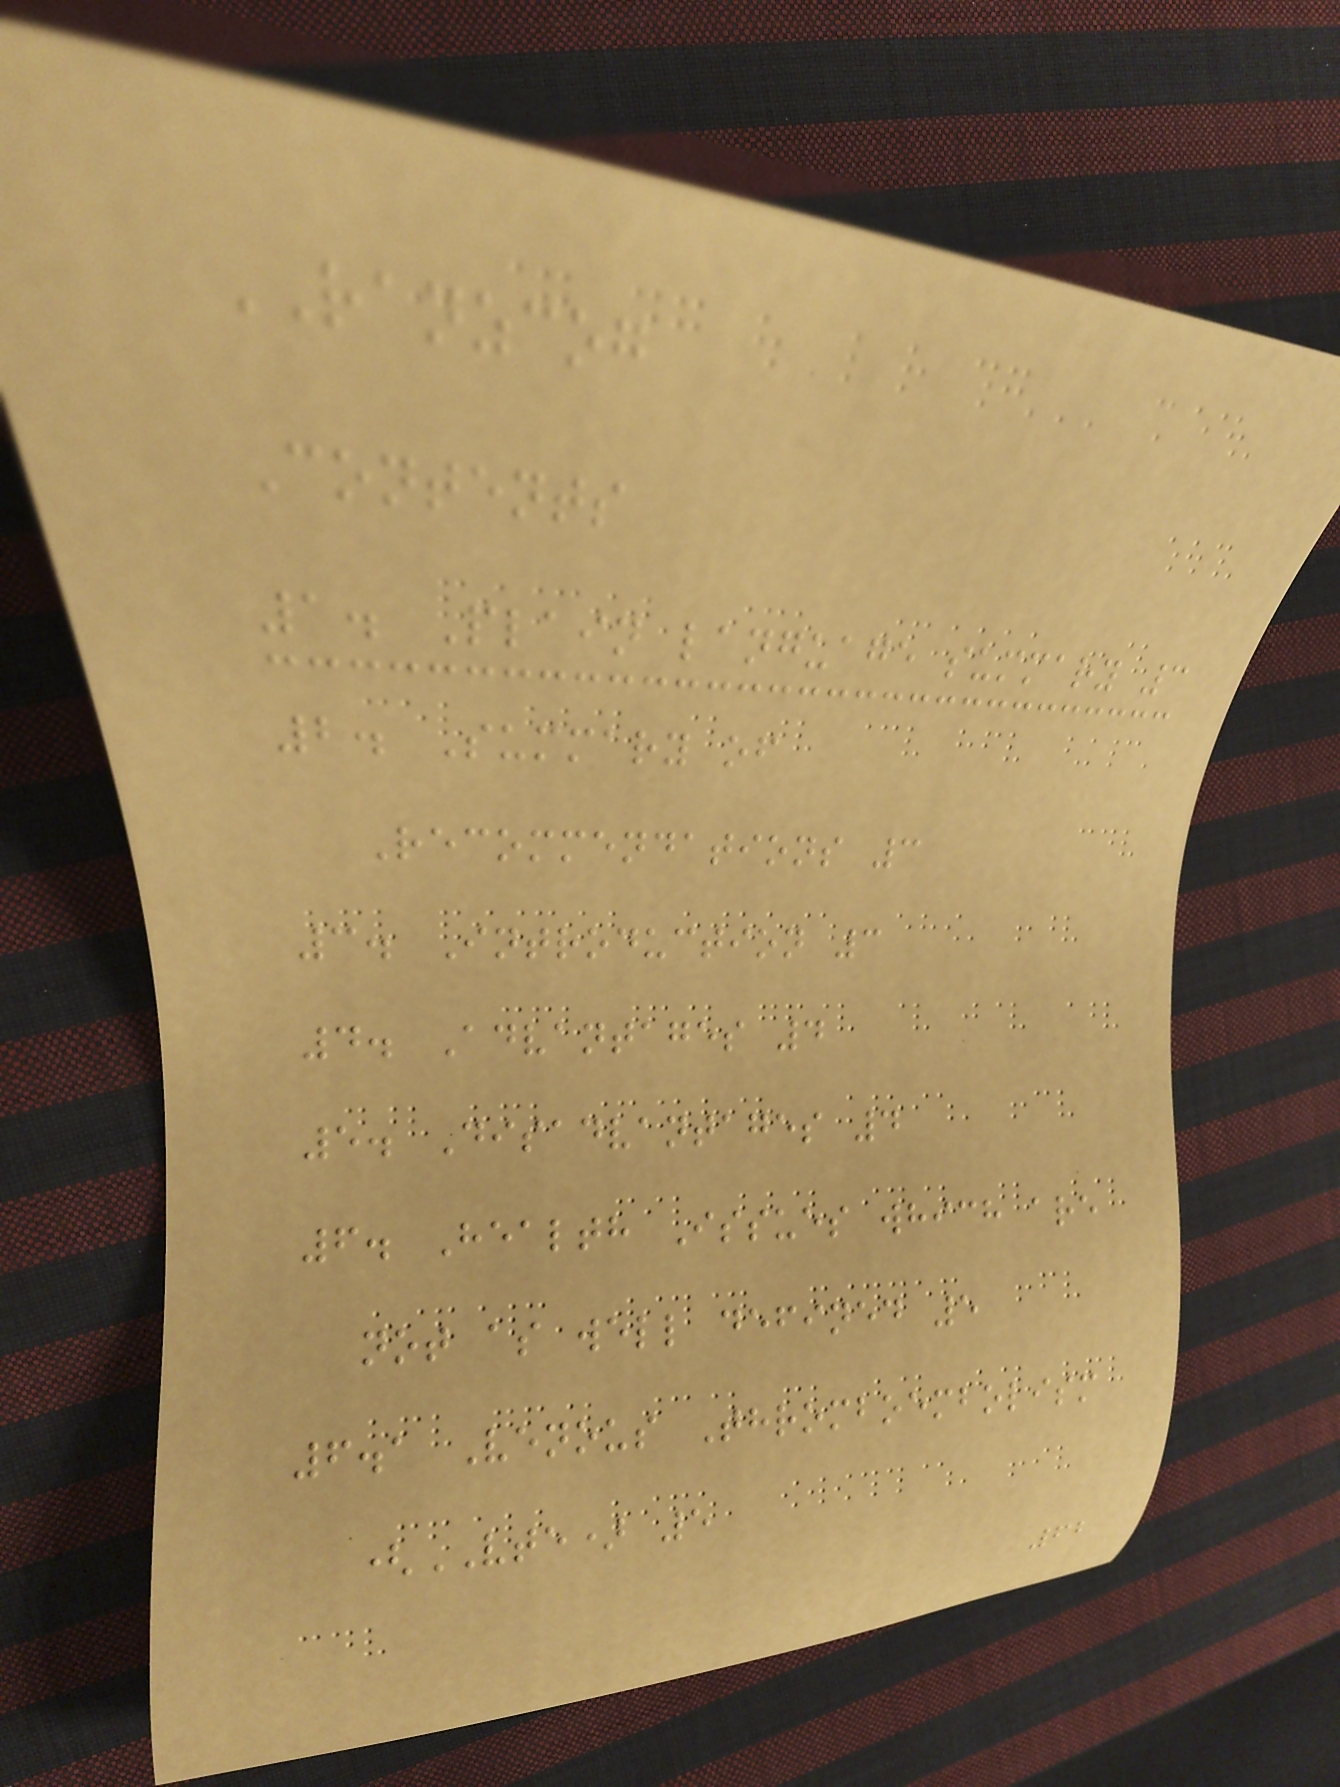RANZCOG
Contents
1. Plain language summary 3
2. Summary of
Recommendations 3
3. Introduction 3
4. Advantages 4
5. Disadvantages 4
6. Health Issues which are
not as well defined 5
6.1 Venous Thromboembolism
(VTE) 5
62
